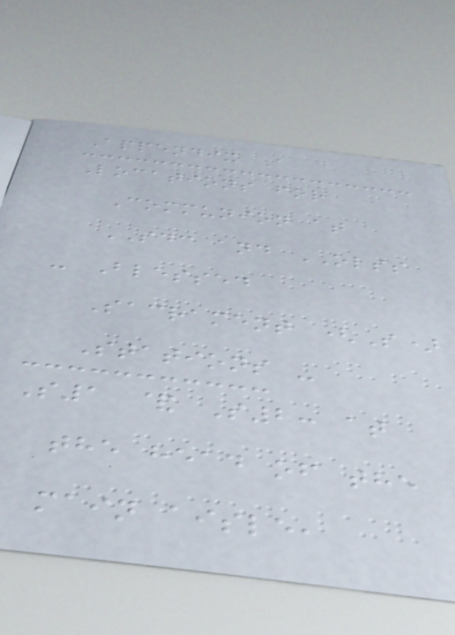Appendix A
Locations for
Communion at
SDC and OLSS
- Blessed
Sacrament (S)
Stations -
S1 & S2: at
the head of the
main aisle,
